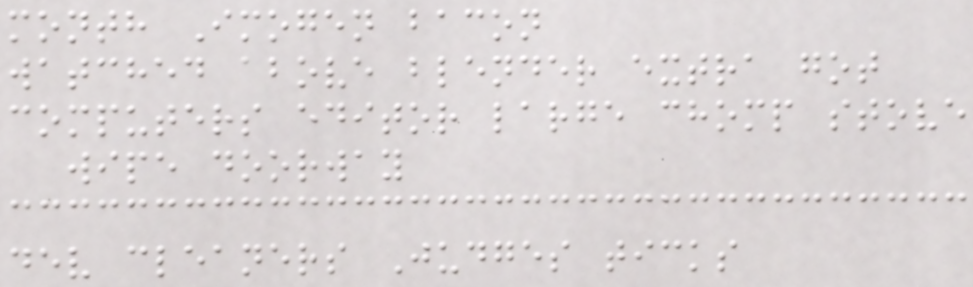month Imogen bacon
watched above blender extra got
computers editor large chomp stove
wipe doorway
dev cleaners Judges ticks
